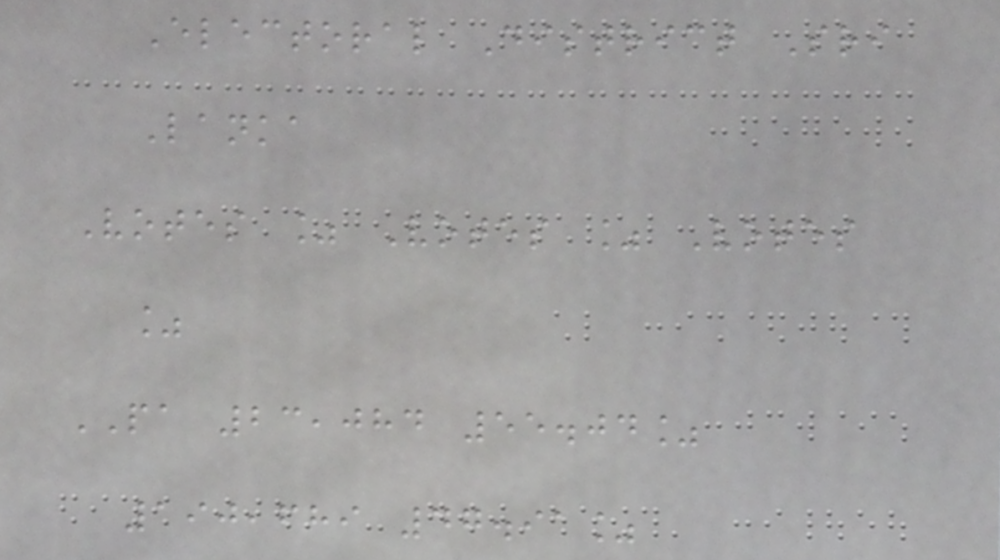Electoral District Sri
Lanka
Votes % Votes % Votes
%
PA 23,084 55.04%
190,689 47.91%
